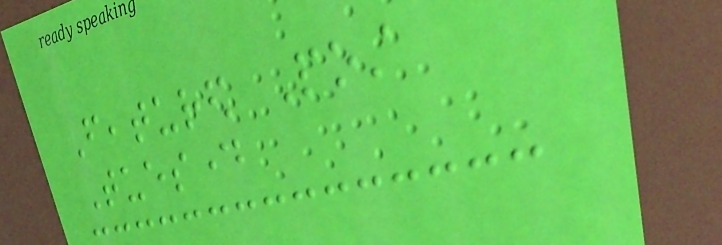Featured Post
Tuesday
